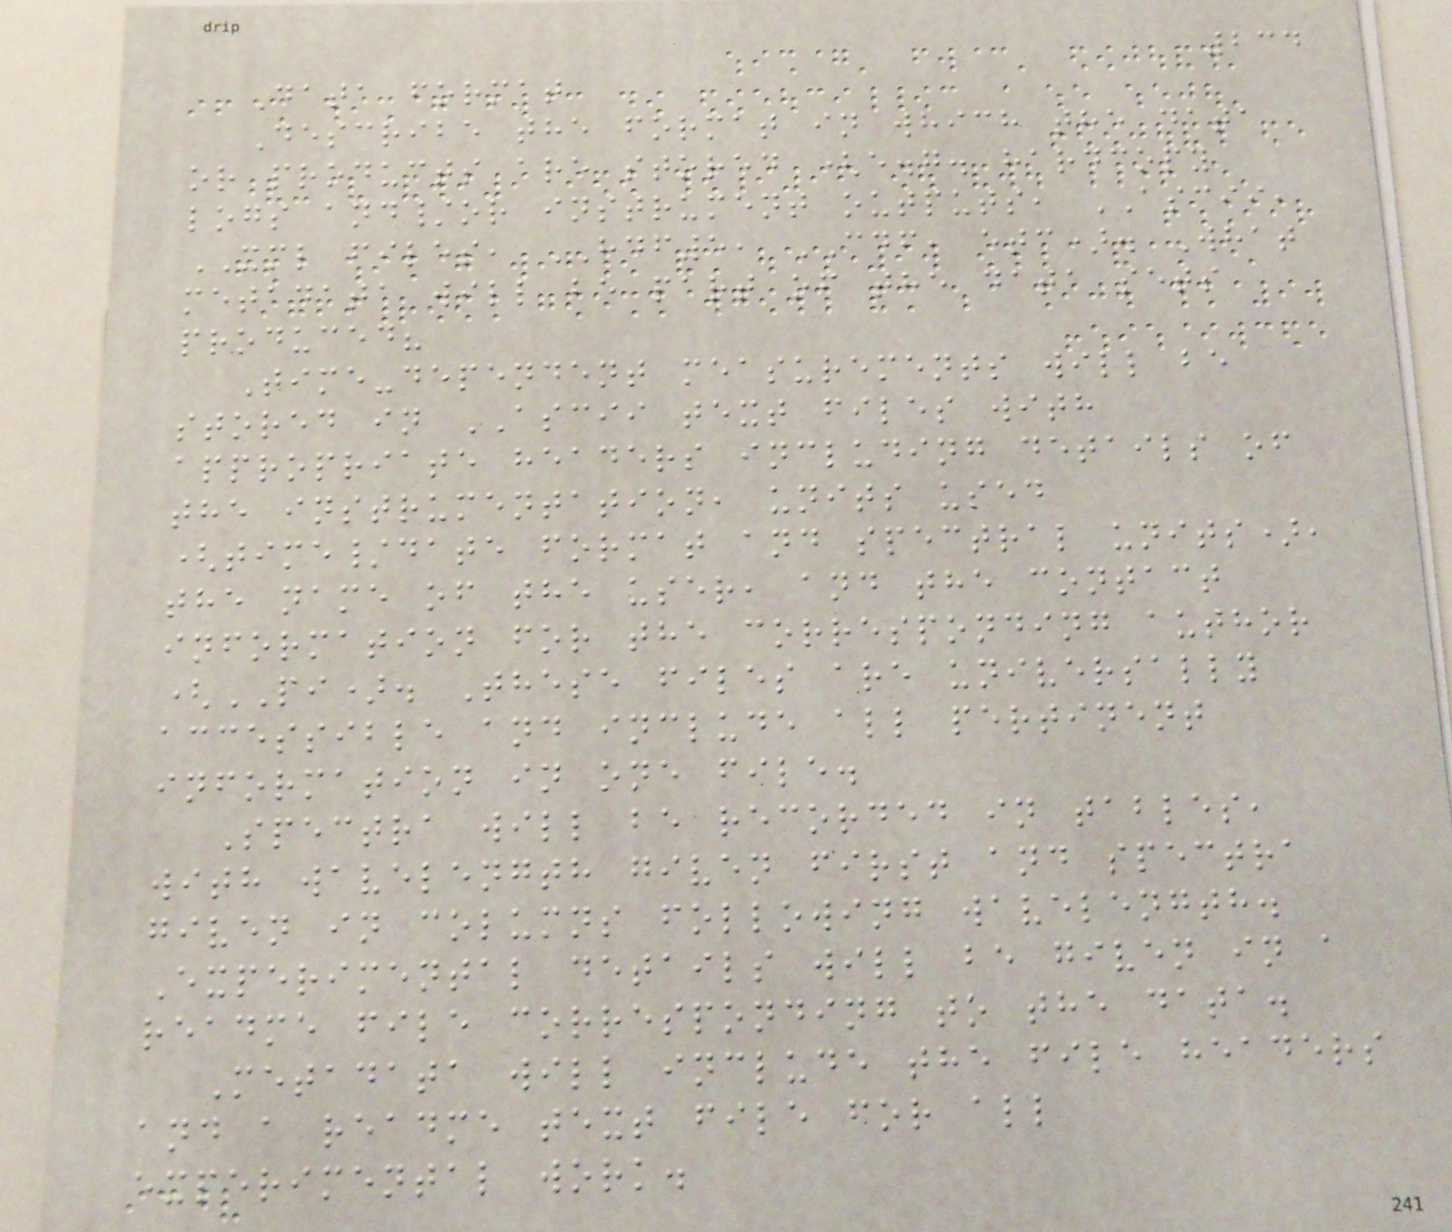234
Data format
Describe the format in which the data
or products are stored (e.g. hardcopy
logs and/or instrument outputs, ASCII,
XML files, HDF5, CDF, etc). What
metadata will be part of the data sets
produced?
Time-dependent measurements will be
stored in ASCII text files with
appropriate headers including details of
the instrumentation, units used
(time/date format and spectral units),
the name of the user, and the contact
information for the corresponding author
(PI). These files are universally
accessible and include all pertinent
information in one file.
Spectra will be recorded in tables,
with wavelength given first and spectra
given in columns following wavelength.
Experimental details will be given in a
readme file corresponding to the data.
Metadata will include the file headers
and a readme text file for all
experimental work.
